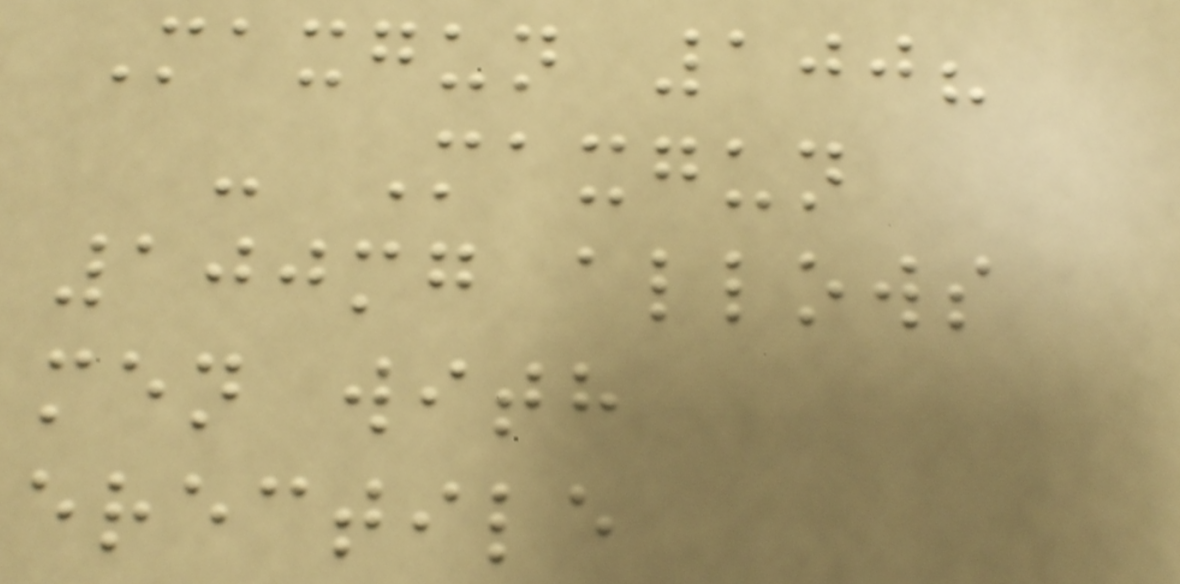Maxgun 100?
- Maxgun
100mg allows
men with
erectile
